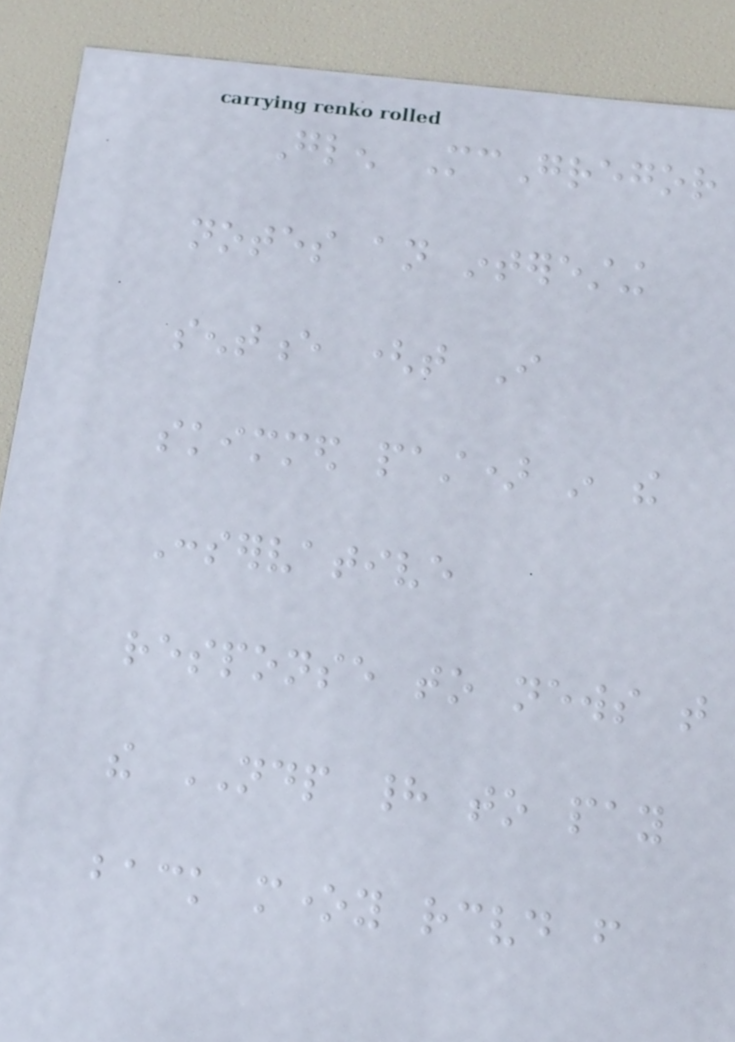Glen McGregor
notes an interesting
sentence (that I
skimmed past) in the
Conservative
response to news that
the NDP had to pay
back money received from
